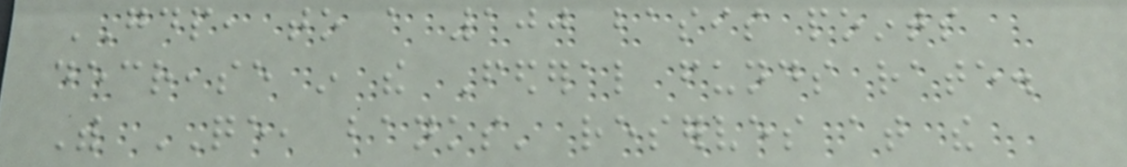GDP, to a 100 basis points
decrease in the Federal funds rate.
With QE, banks' reserves at the
